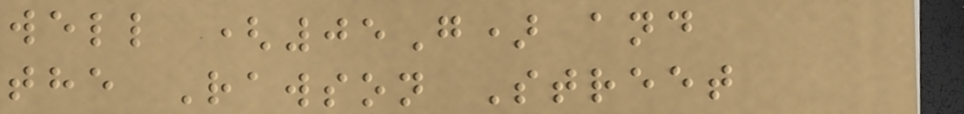well (05G) and
the Rawson Street
